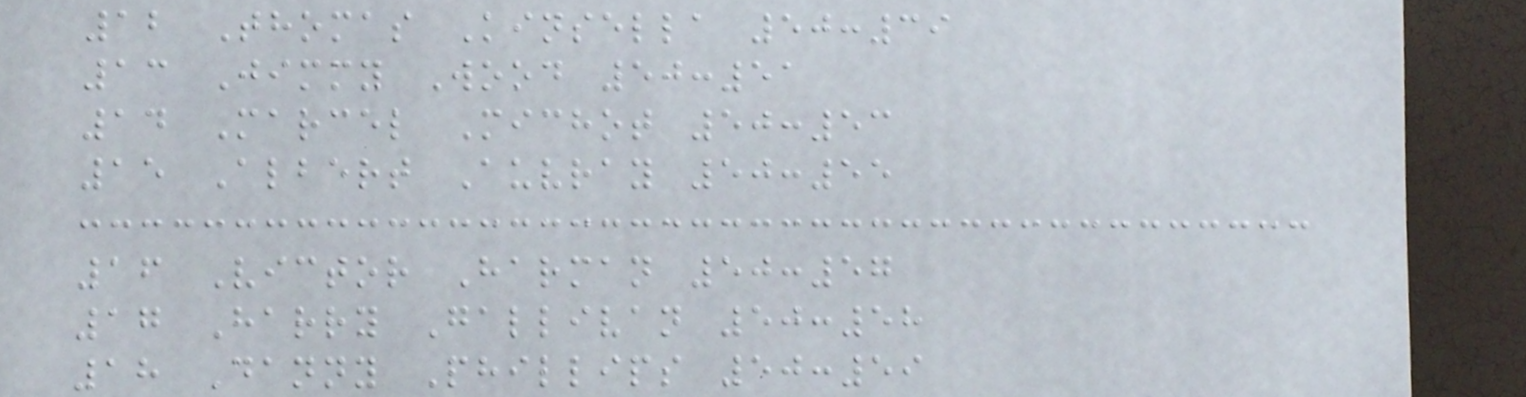12 Thomas Kinsella 50:39
13 Jimmy Wood 50:51
14 Marcel Michot 50:53
15 Albert Auvray 50:55
16 Victor Harman 50:57
17 Harry Gallivan 50:58
18 Danny Phillips 50:59
